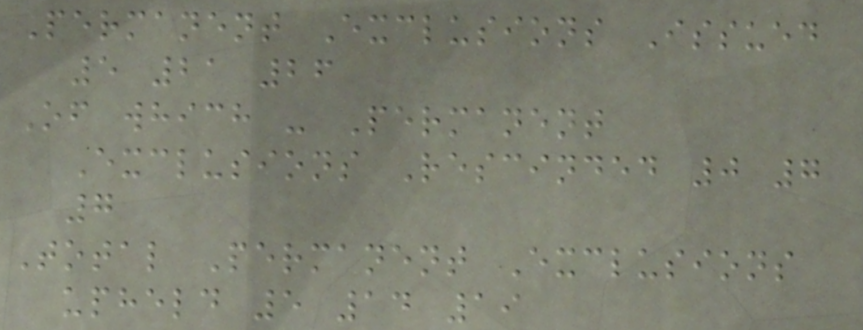Permanent Exclusions Issued
5 21 26
Of which - Permanent
Exclusions Rescinded 0 7
7
Total Permanent Exclusions
upheld 5 14 19
